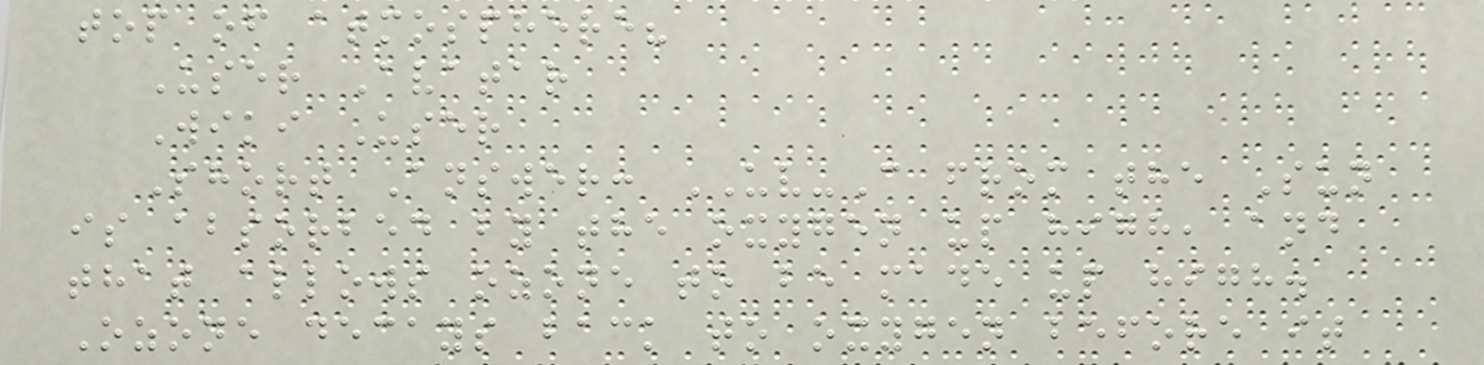top of atmosphere?
User Avatar
Wiki User
Short Answer: UV-C from the Sun
is absorbed by the oxygen up high, and
that allows ozone to be made up high.
Ozone decays back to oxygen before it
